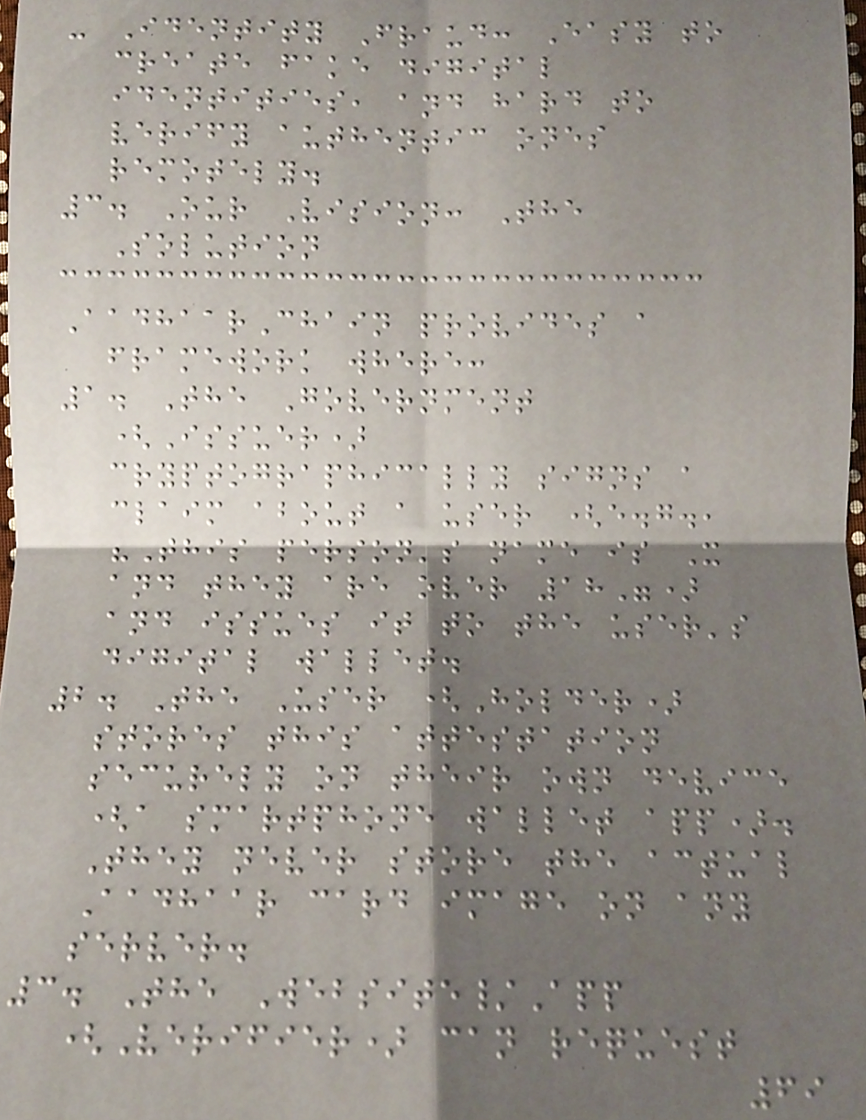- Identity Fraud: Easy to
create fake digital
identities, and hard to
verify authentic ones
remotely.
3. Our Vision: The
Solution
AadhaarChain provides a
framework where:
1. The Government
(Issuer)
cryptographically signs a
claim about a user (e.g.,
"This person's name is X
and they are over 18")
and issues it to the user's
digital wallet.
2. The User (Holder)
stores this attestation
securely on their own device
(a smartphone wallet app).
They never store the actual
Aadhaar card image on any
server.
3. The Website/App
(Verifier) can request
69
